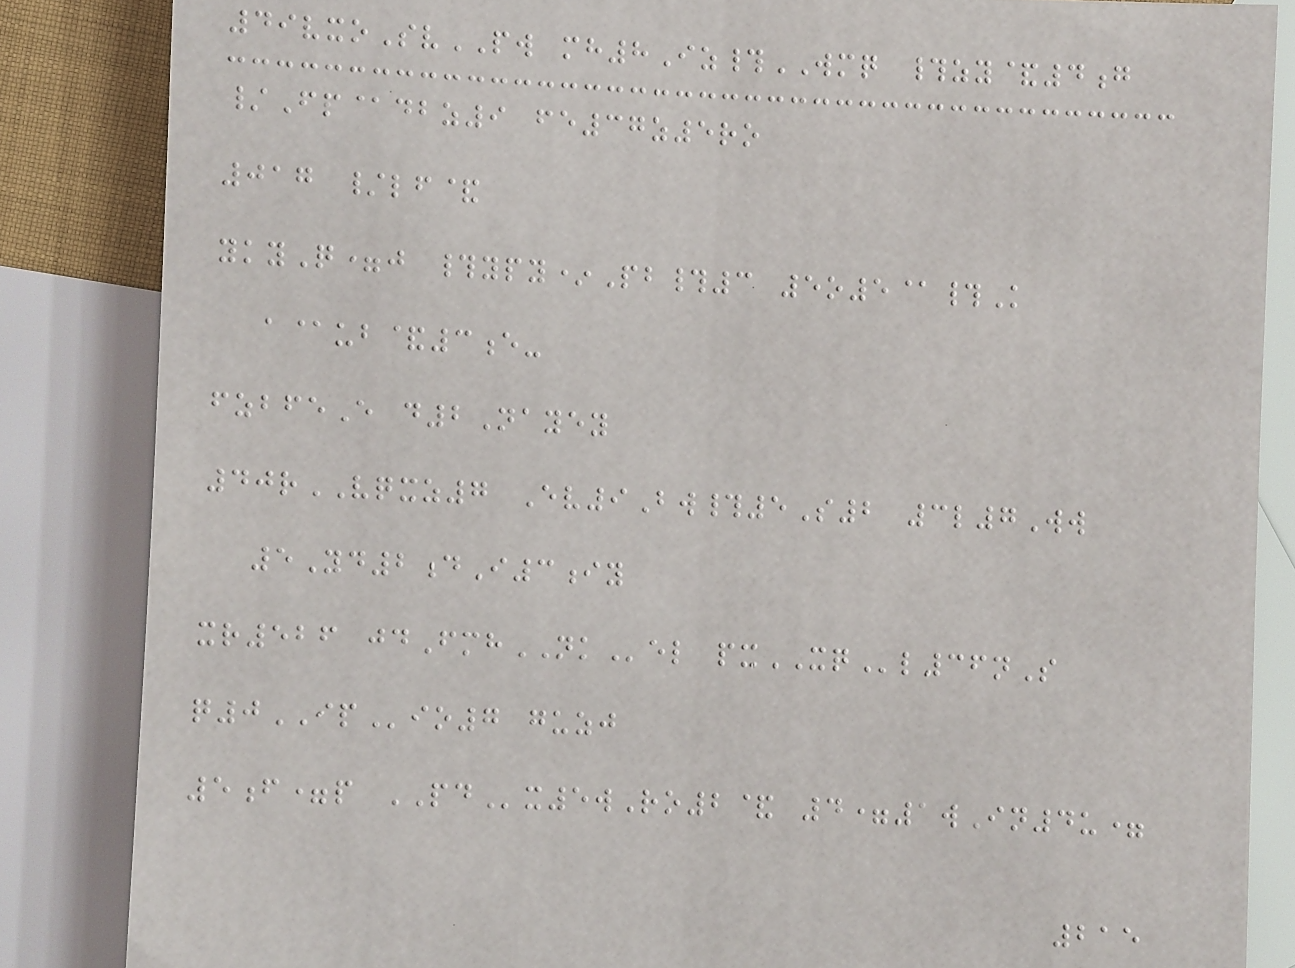49vxoSvPW mh8Iz#WMQ #zy&4g
/Fp@dbz9 fe37z5ro
017 /lf&
ykyQ=j #ypy*Pb#3 5o5@#K
a@ub&3e-
fzbfeE d2Nayey
40rVQXZ7 Ev9Bw#5S2 3l7Ww
5Yd2dI3iy
xr526 jdFmhNKel pxXQl36nS
q0IPio7 guzj
5f=p PDx5wRo2& 4=1wIn4u=
215
